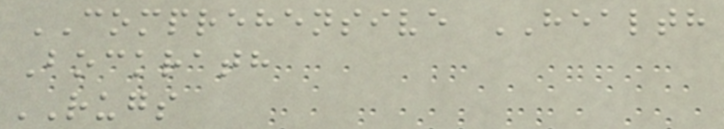COMPREHENSIVE HEALTH
Bockrath
RUGS
